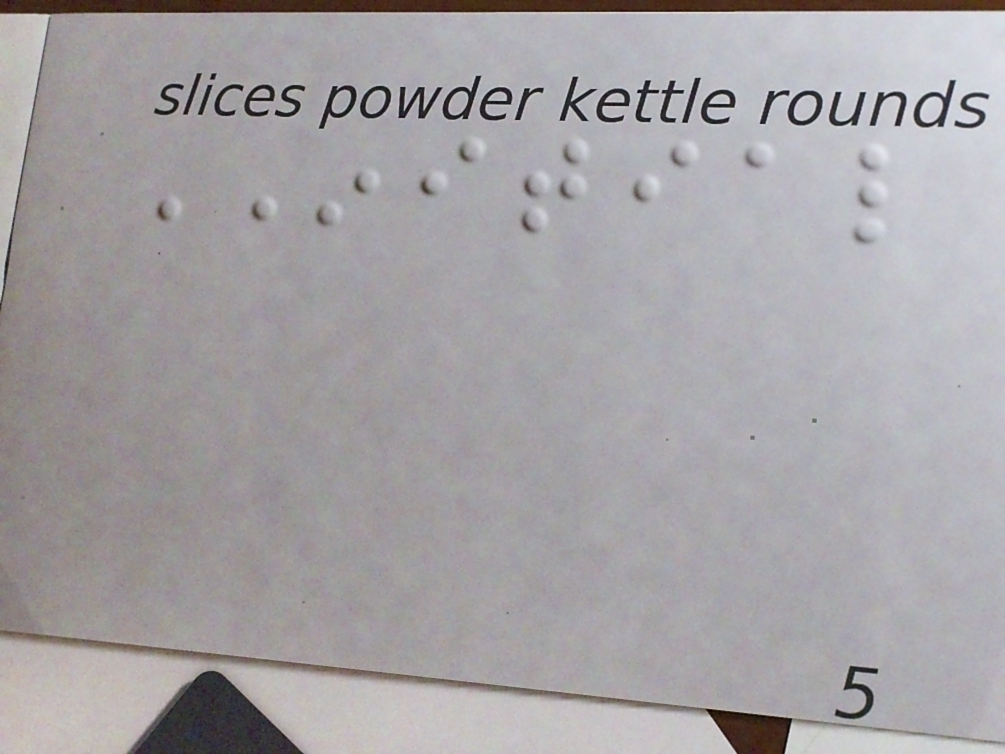INITIAL
